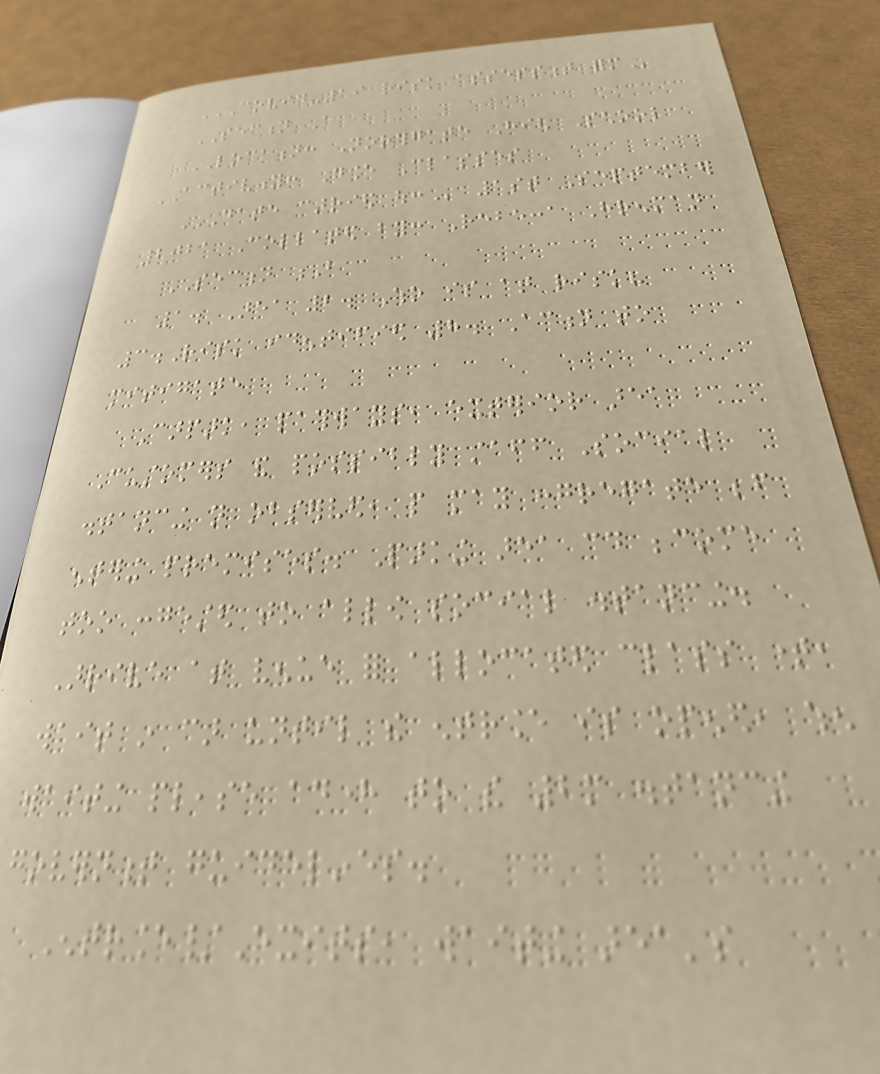COVID-19 RISK ASSESSMENT FORM
SECTION A
LOCATION: Northgate High School
ACTIVITY: Dance Classes
DATE CARRIED OUT: 1st September
2021 Collated by: Rebecca Hrenman
SECTION B
1. Area 2. Who is at risk?
3.Risk identified 8. Action to
mitigate
Carpark, pathways, exterior area
Customers and possibly staff Social
distancing not observed, people may congregate before
entering premises. Parking area could become
too congested to allow social distancing.
Arrive at venue for allocated class time,
wait in car until the entrance is opened, when
waiting please adhere to the 2m distancing
government guidelines.
Entrance/Exits, waiting area's
